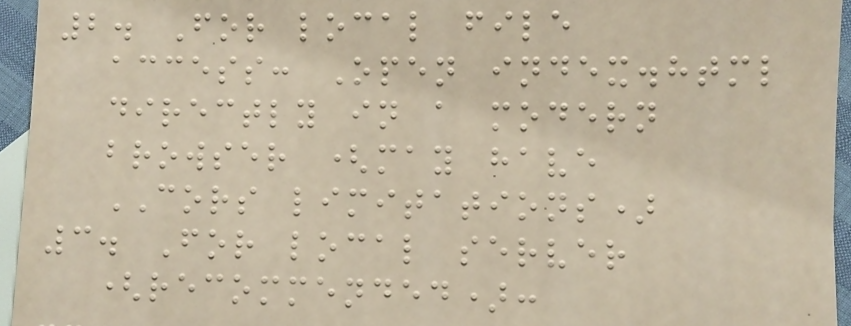2. For local file
access: Open index.html
directly in a modern
browser (may have
CORS limitations)
3. For local server
(recommended):
